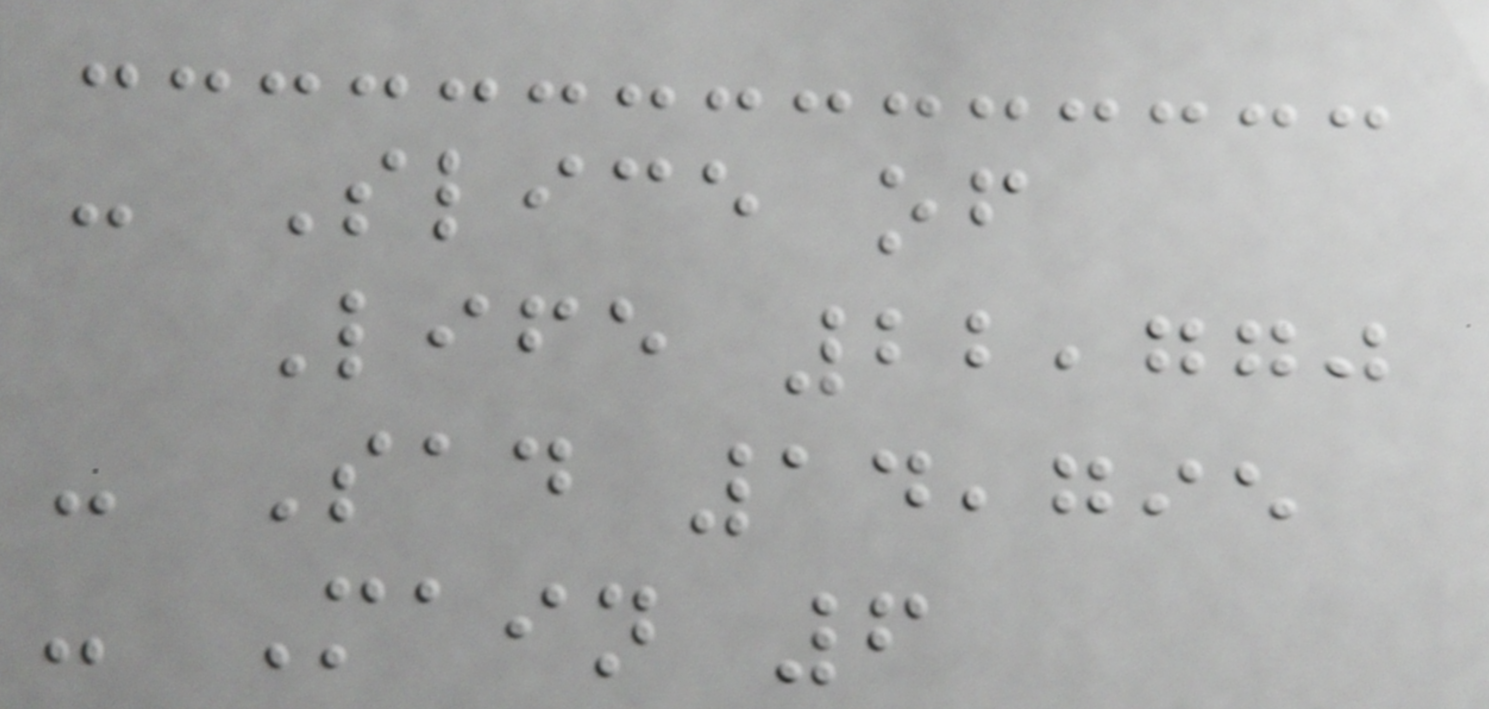- Slice of
Life 22,770
- Sad 14,795
- Main 6
